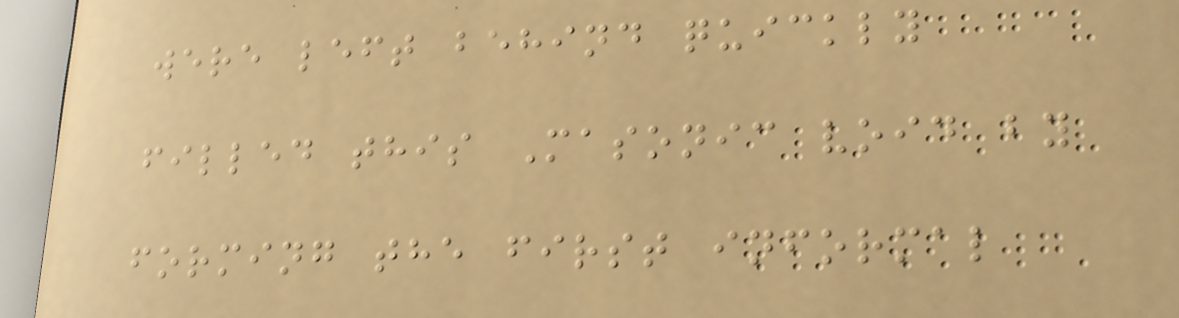were left behind quickly
filled this Masonic void by
forming the first informal
